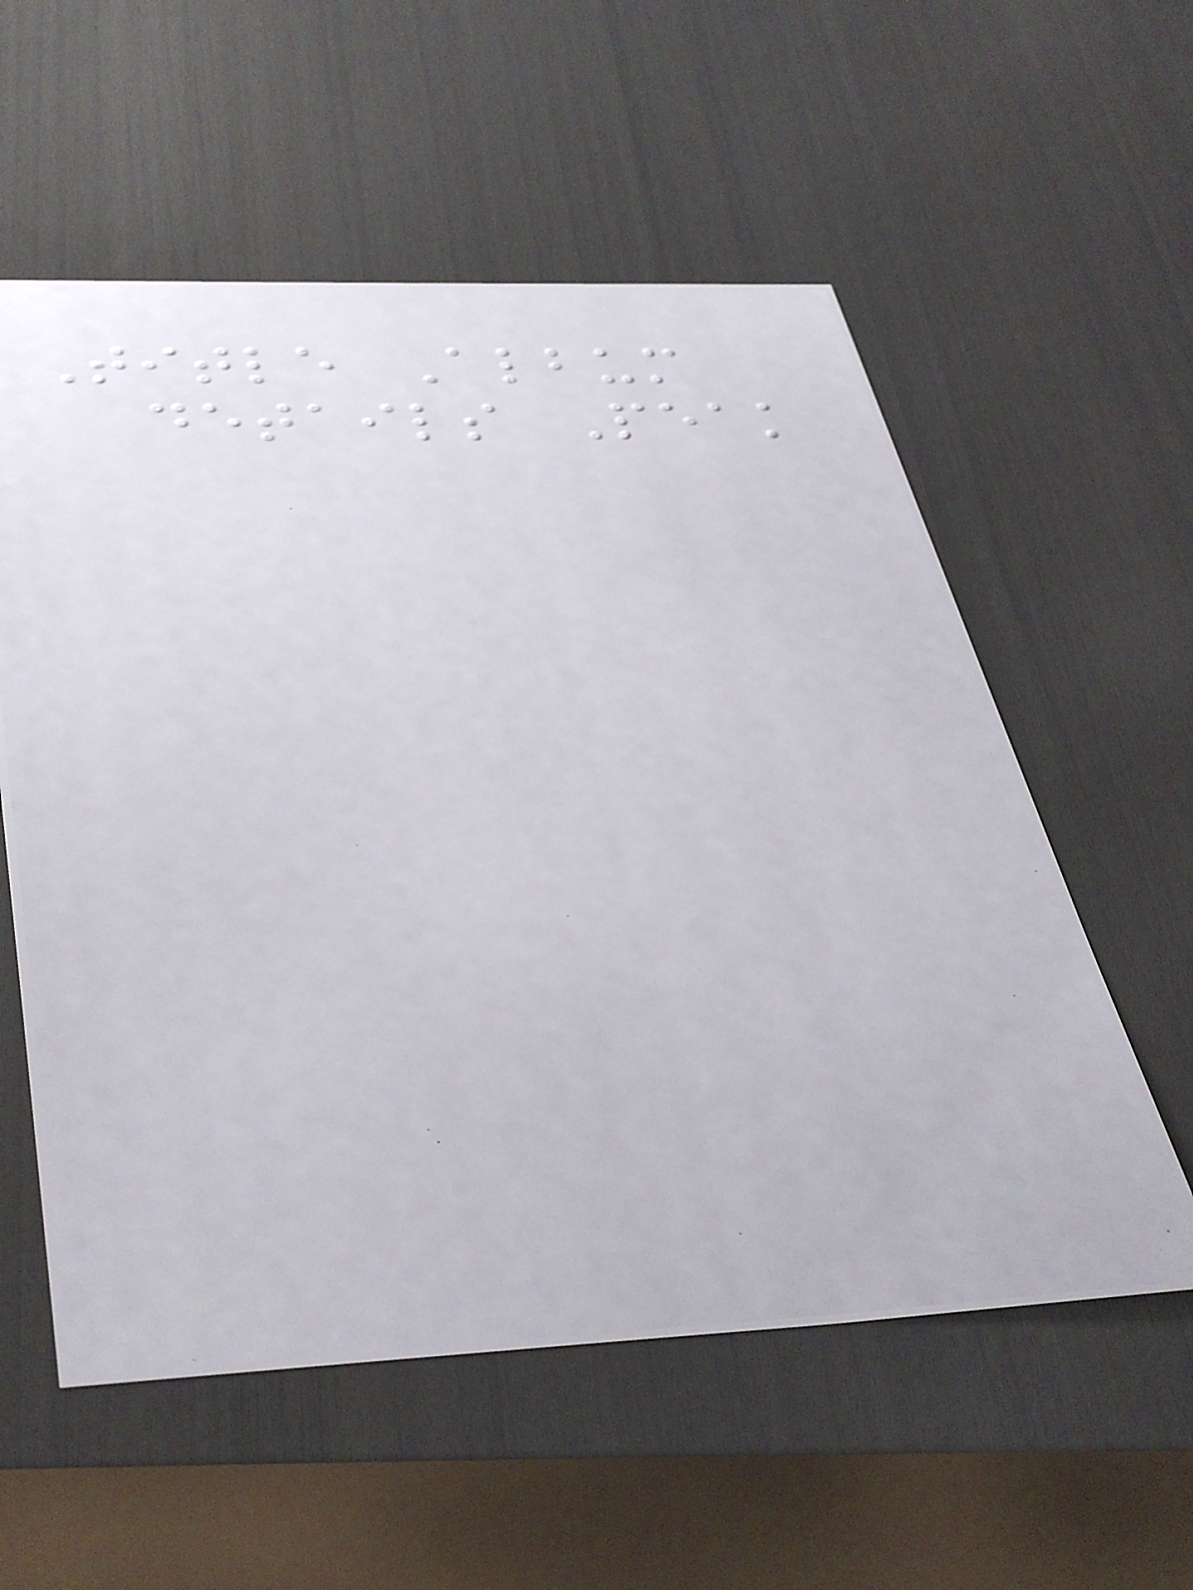Title Album
details Peak
